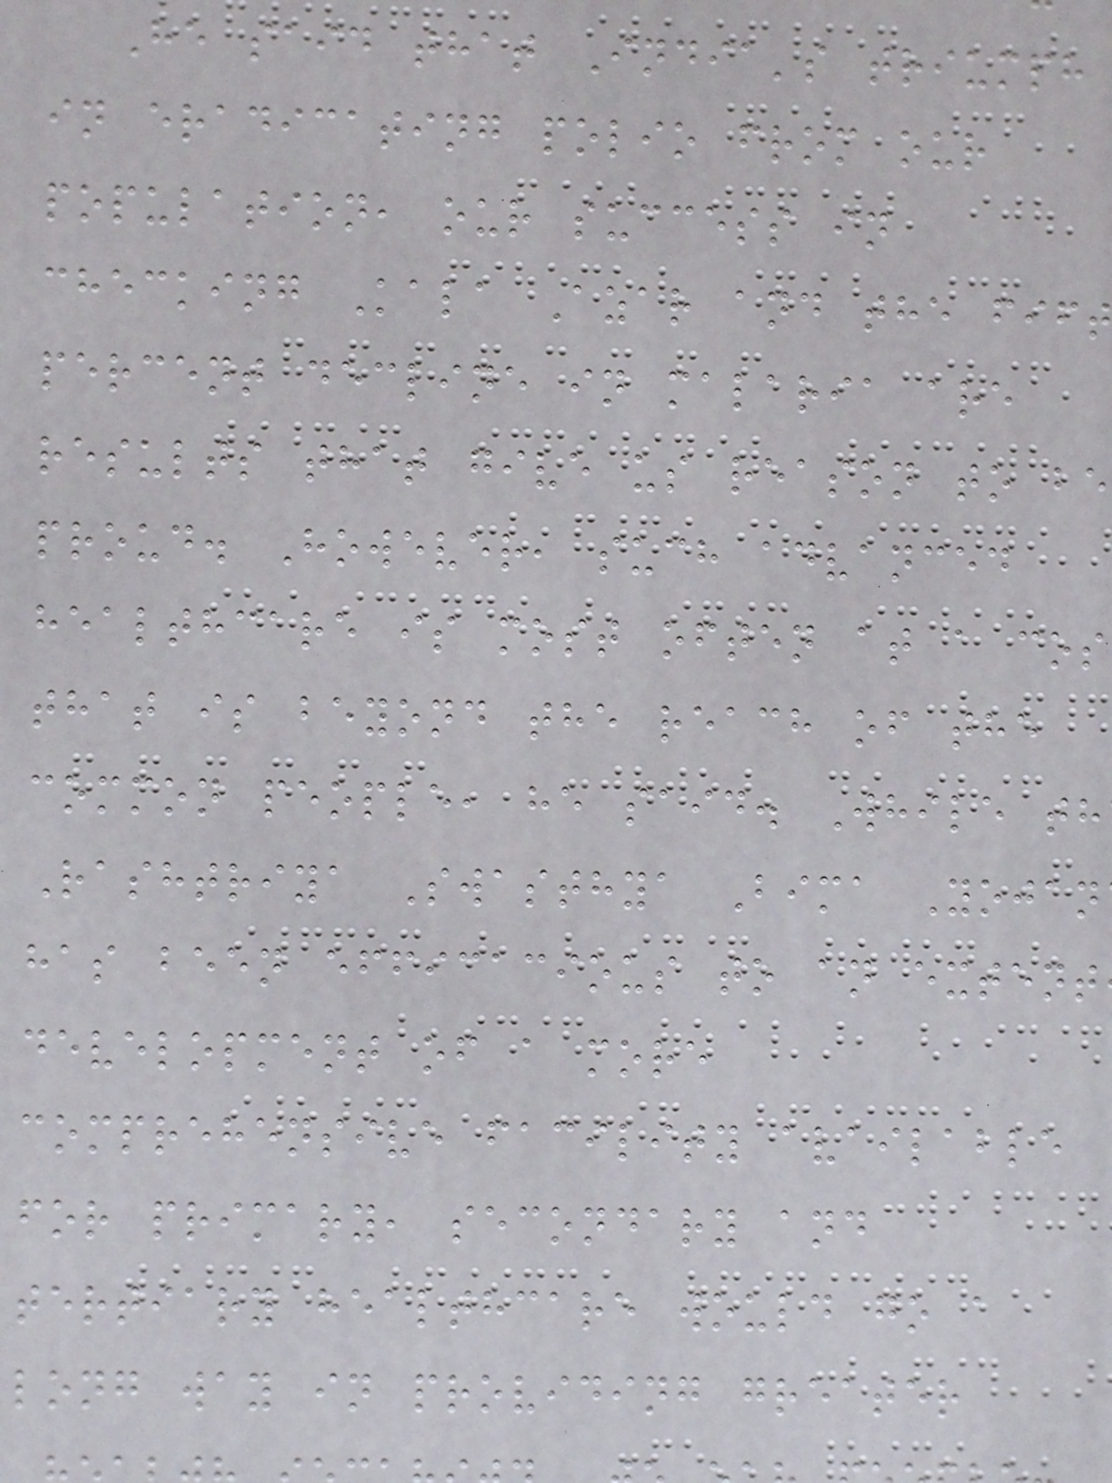He said that India's triumph
in eradicating polio from our
population, our success in
checking Kala Azar and the fift
percent decline in malaria are
results that give us reason to be
proud. However, such advanced
healthcare is most often at a cos
that is beyond the reach of the
common people, he said. While th
Rashtriya Swasthya Bima Yojan
has been efficacious to an extent
development of a more
comprehensive facility available
for primary, secondary and
tertiary healthcare would go a
long way in providing greater
